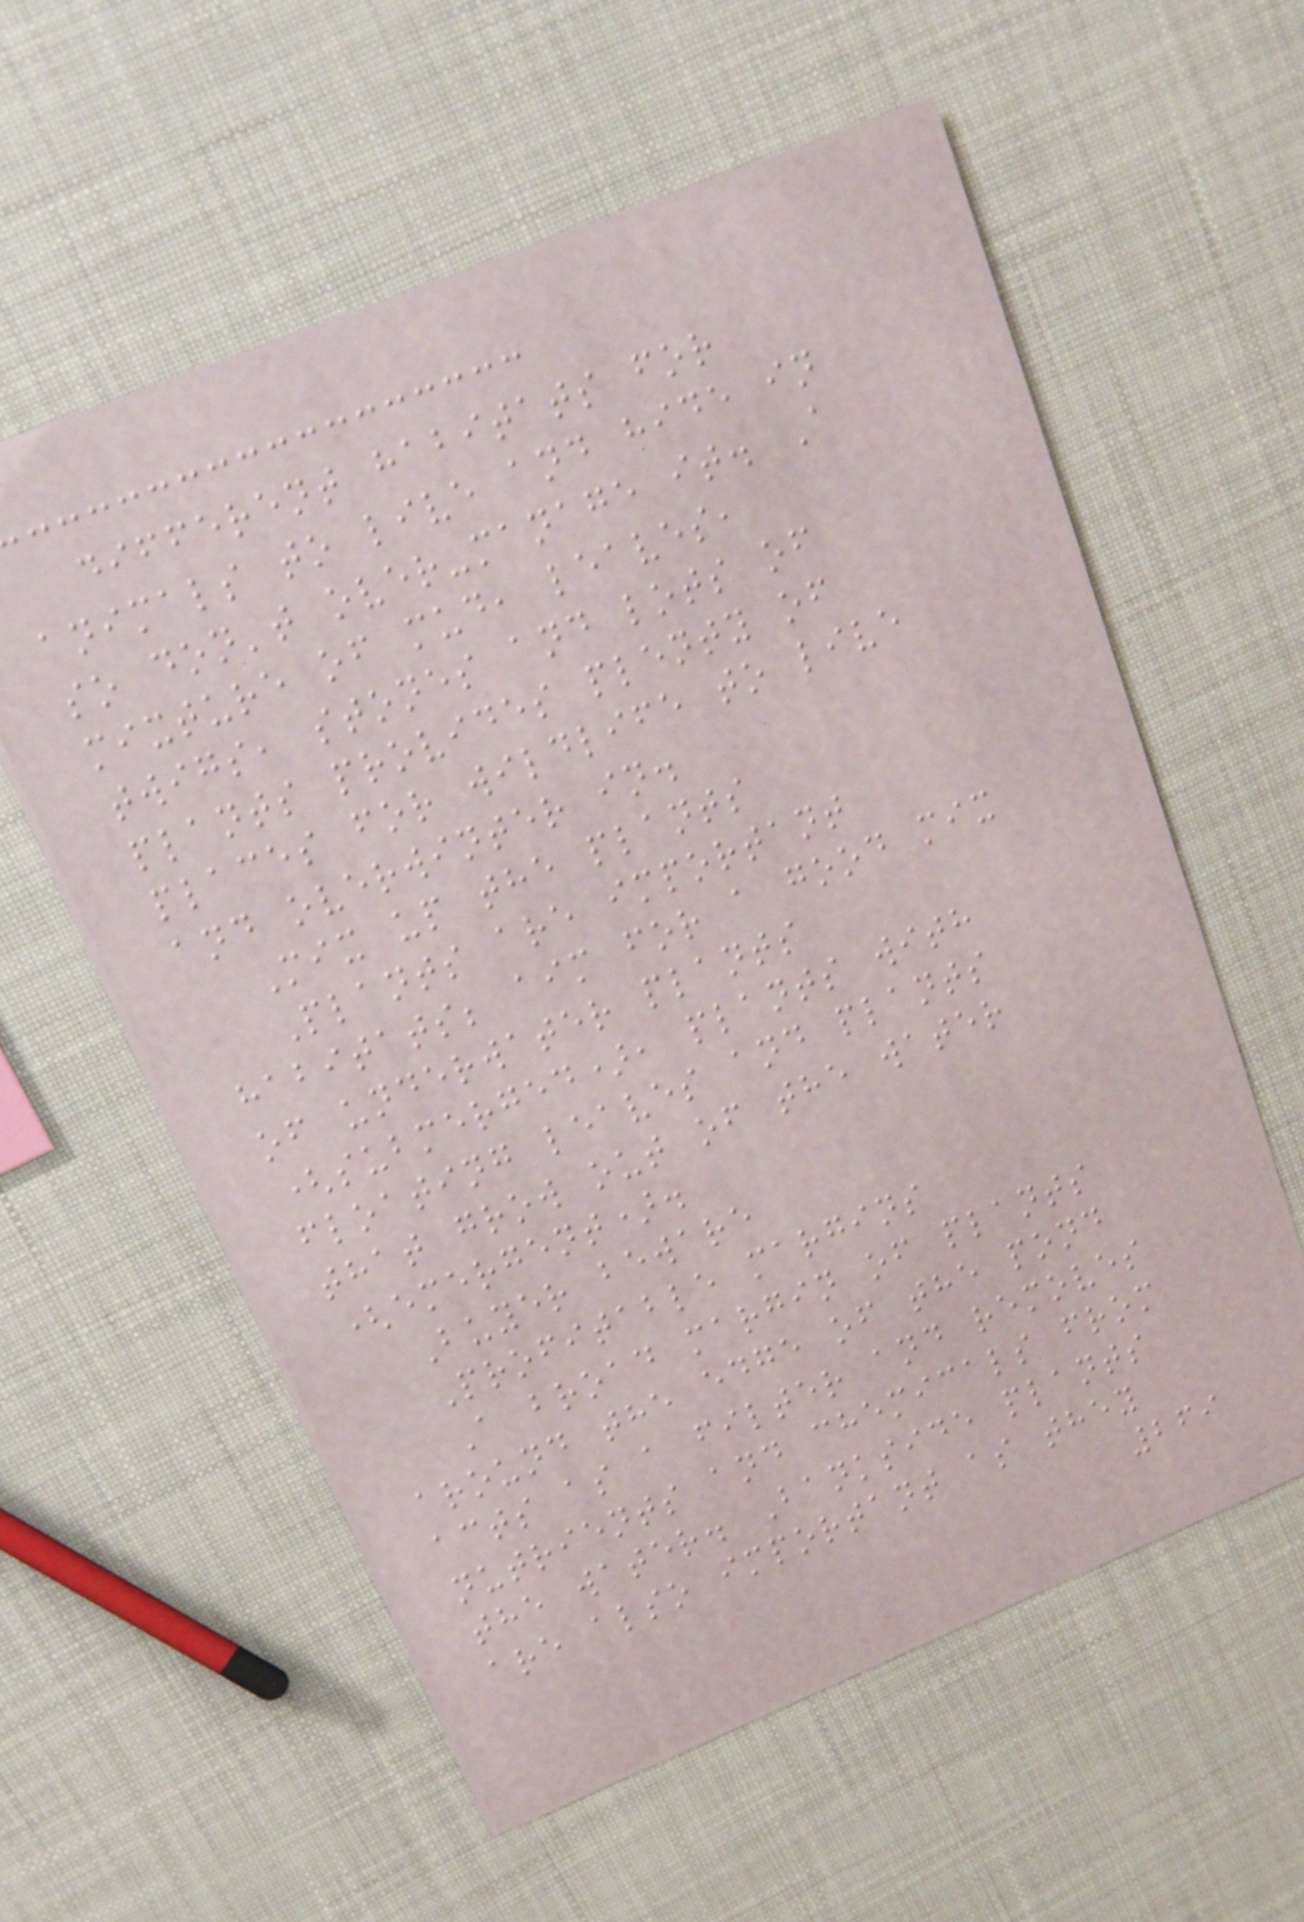different habitats for
animals to live and hide in
so don't over-manage it. A
mixture of mud, leaves,
twigs, stones and lots of
plants provides plenty of
places for wildlife to live
and overwinter in.
Mix up the plants
Plants are important
habitats; aim for a good mix
of underwater plants
(submerged), plants with
floating leaves and plants
that grow out of the water
(emergent).
Buyer beware
Profitable margins
A broad margin of plants
around the edge of the pond
acts as a filter and removes
nutrients and chemicals from
the water. Bankside plants
are also important as they
269
